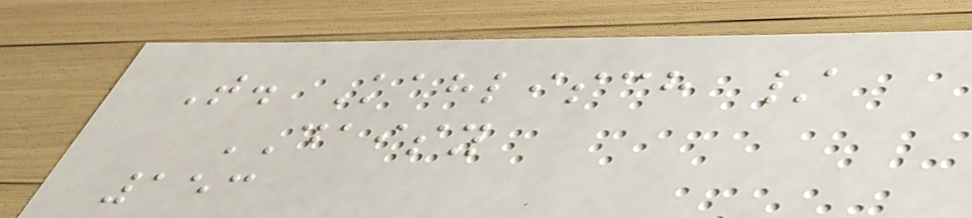T. Kahlisch /
DAISY
153
